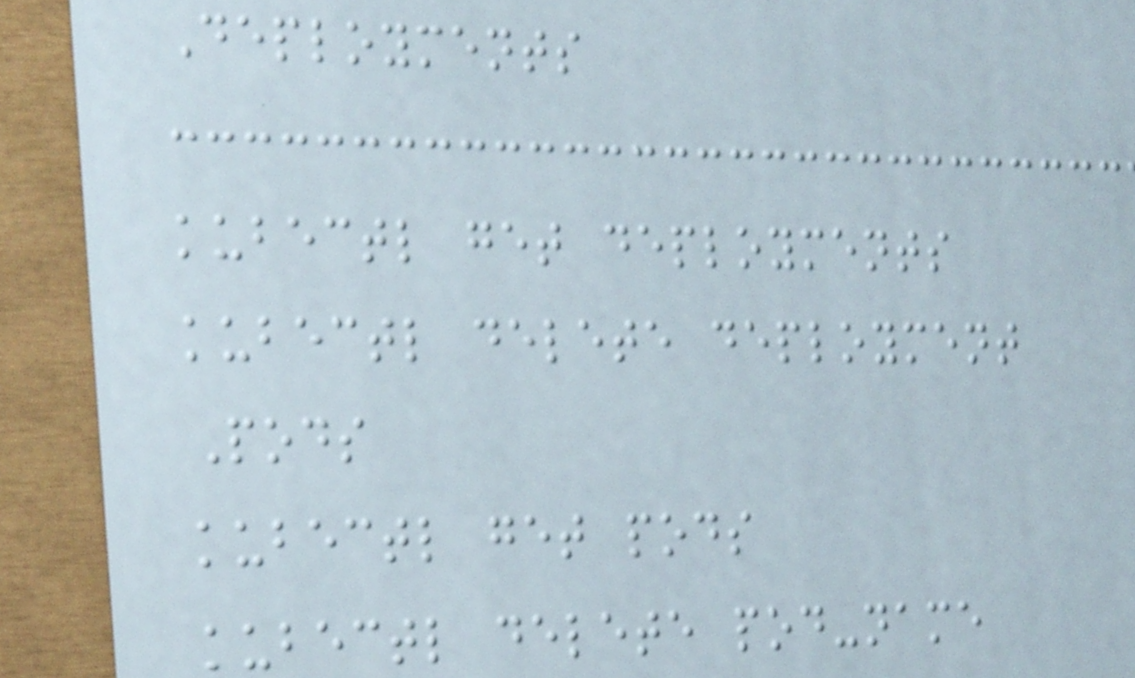Deployments
kubectl get deployments
kubectl delete deployment
Pods
kubectl get pods
kubectl delete pod-name
